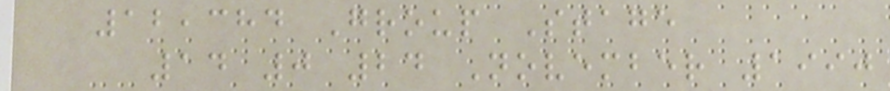12,384 Group Stage
14 0 24 November 1990
